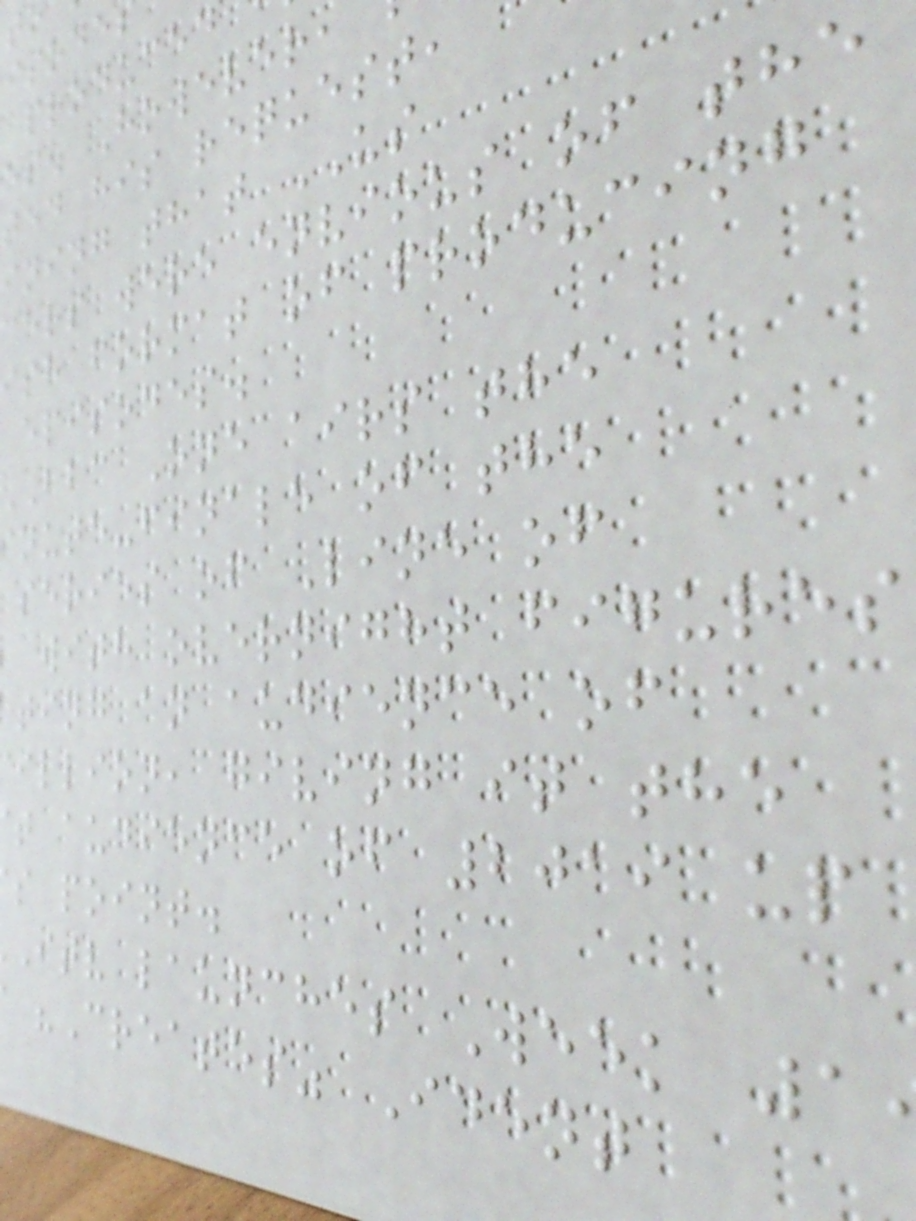produced
es. However,
ted his request,
ining that US
cers were envious of the
ish format of producing
episodes.
bbc One airs the
nute-finale of the
series of Line of
with overnight figures
ting an audience of
illion, giving it the
t audience of 2019 up
s point.
itv launches Week 1
"Creates" Ident
